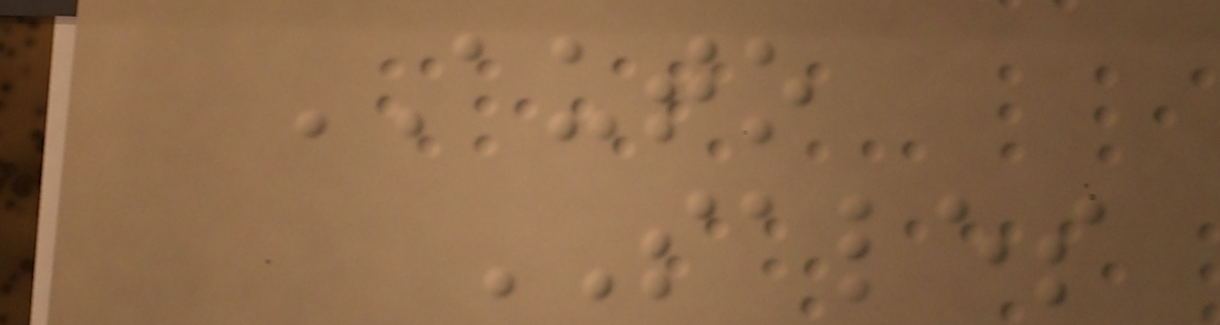AUTO
SALES
